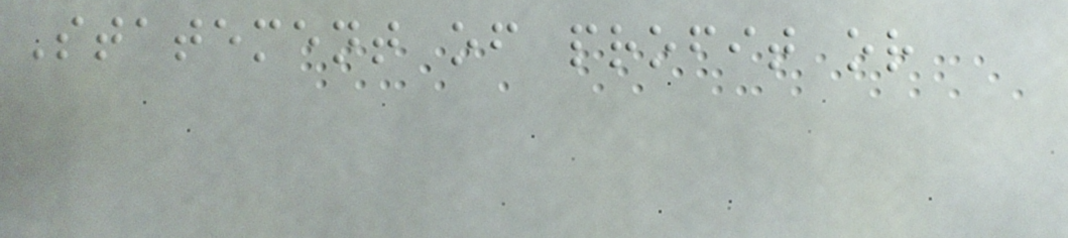Statement of profit or
